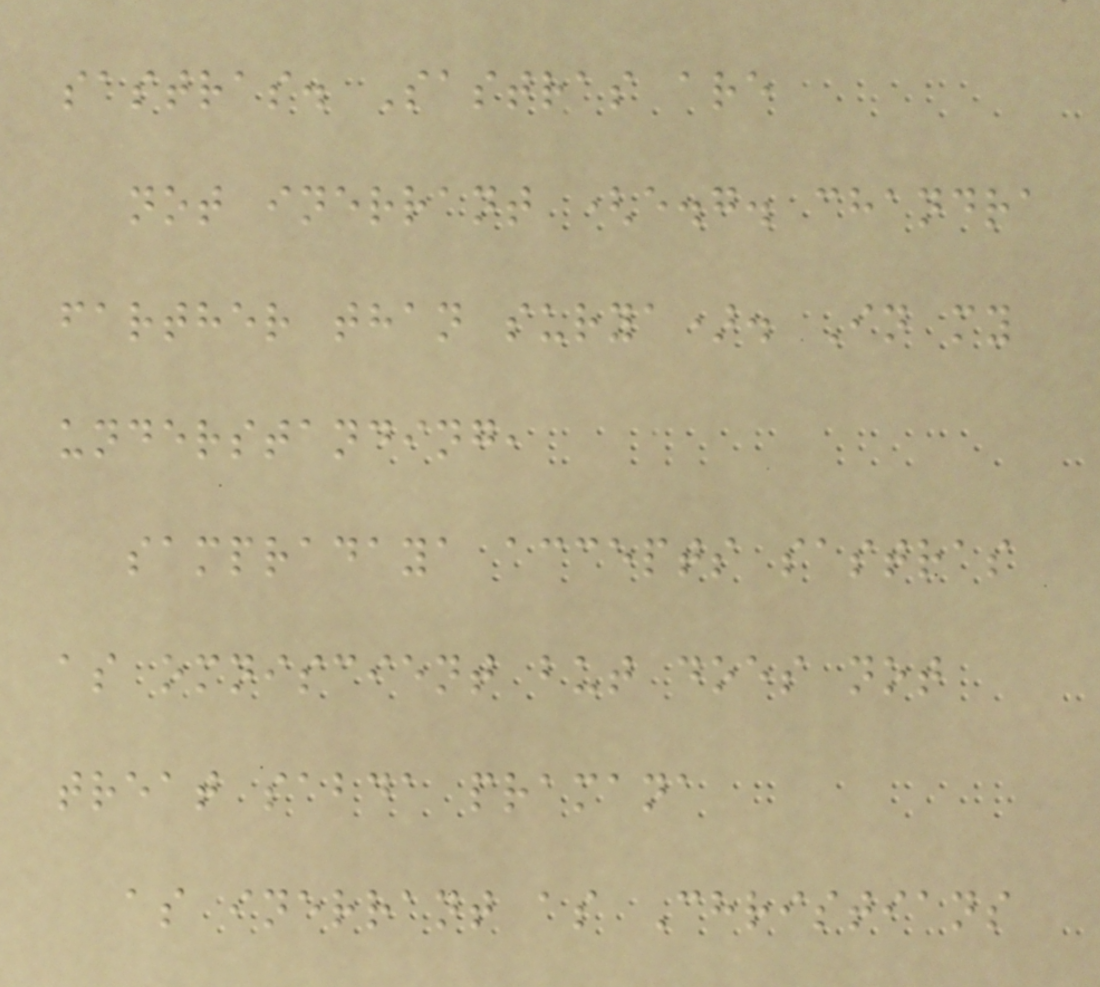sastras. Sastras are
not inerrant (e.g. chandra
farther than surya). In my
understanding,
sampradaya accepts sastras
as omniscient but does not
treat sabda pramana
as inerrant as Christians
